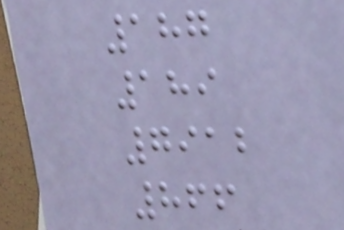187
189
7912
866
